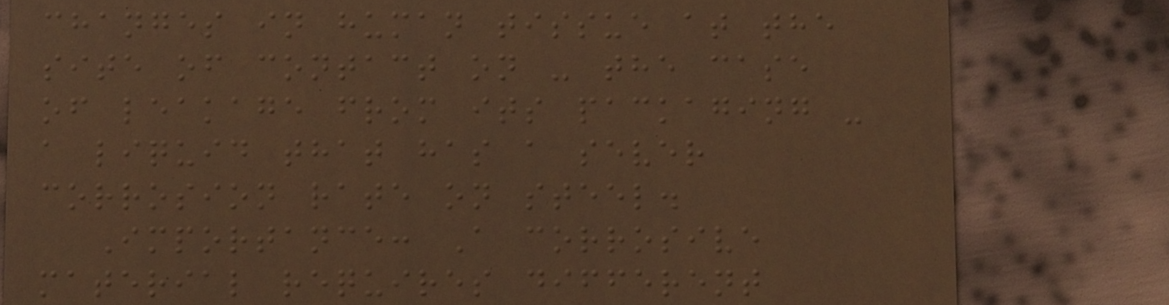changes in human tissue at the
site of contact on - the case
of leakage from its packaging -
a liquid that has a sever
corrosion rate on steel.
Importance: A corrosive
material requires different
